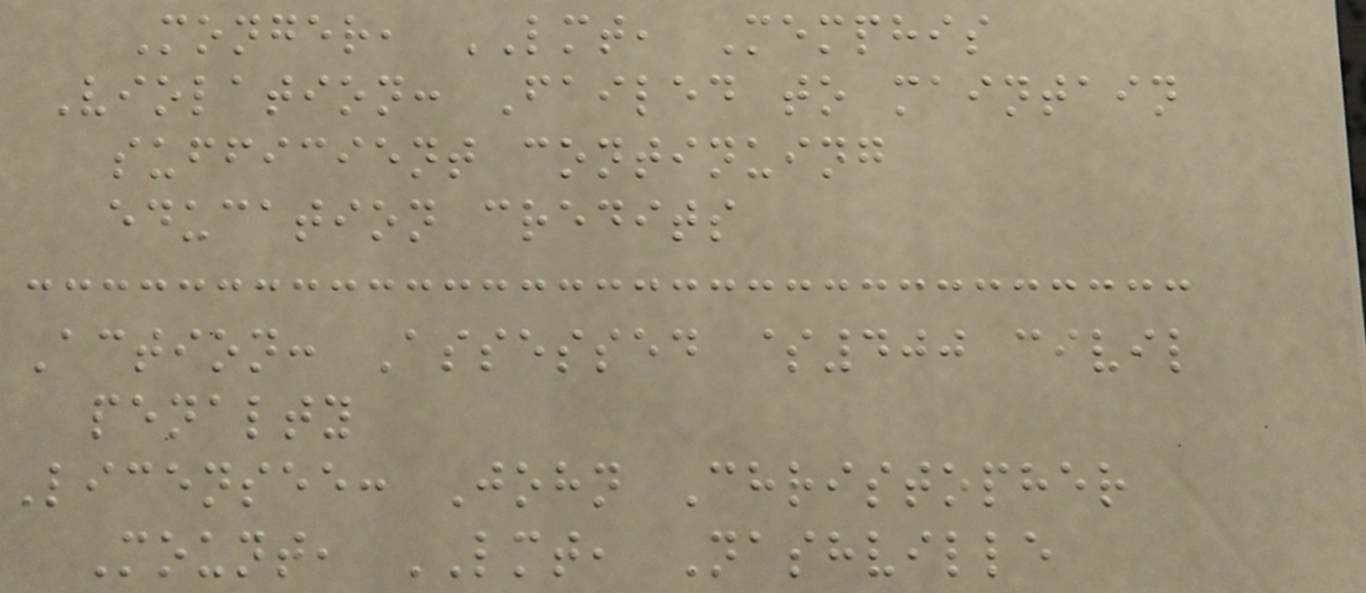Monger, LMT, Memphis
Violation: Failed to maintain
sufficient continuing
education credits
Action: Assessed $400 civil
penalty
Licensee: John Christopher
Mount, LMT, Nashville
